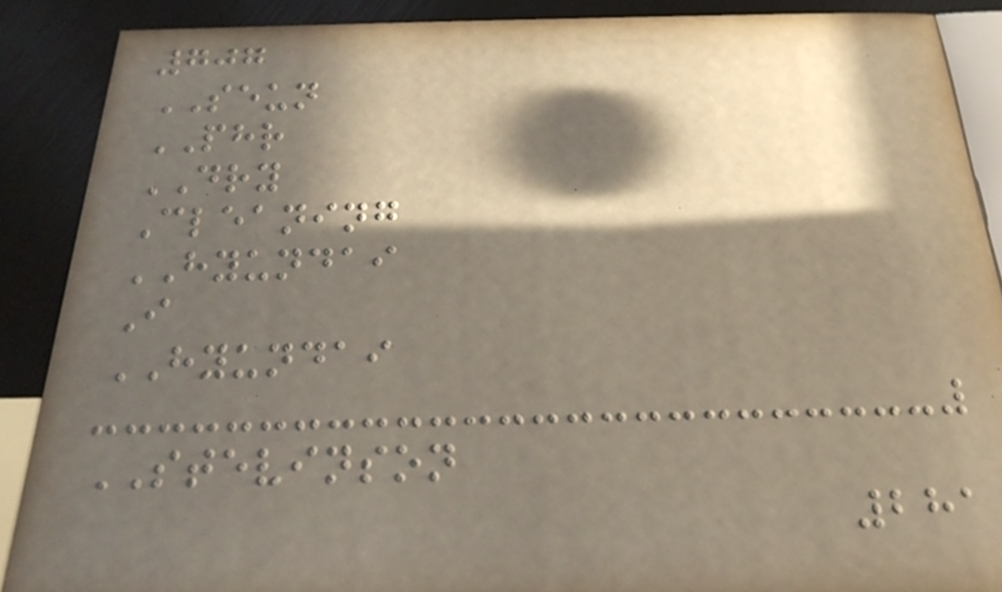707
SEUN
PHR
DRY
Cleaning
HYUNDAI
I
HYUNDAI
STEVINSON
281
